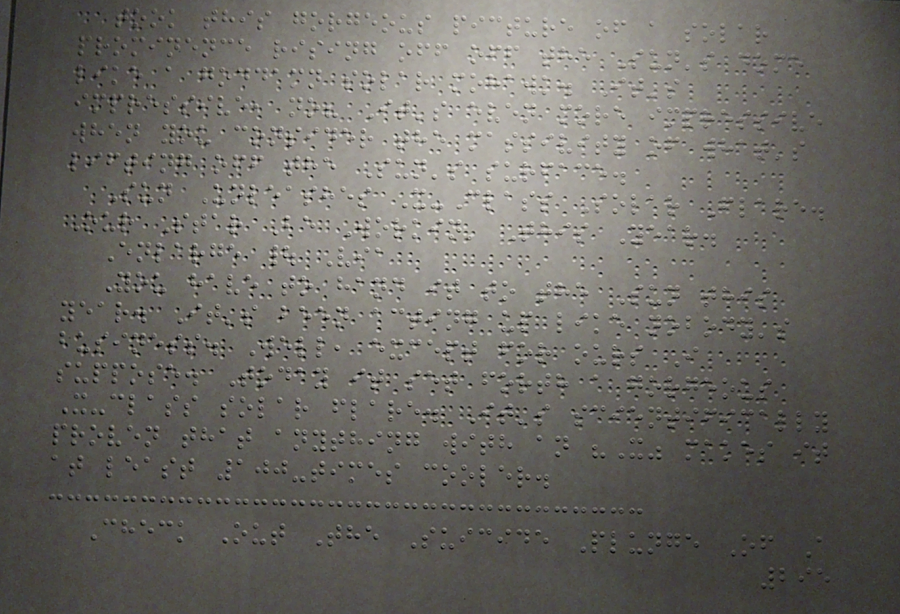took this gorgeous picture of a solar
prominence rising off off the Sun's dome
like a goddamn solar mohawk. It's
impressive, no? It's even more impressive
when you consider the massivity of what's
lifting off the Sun's surface.
Sun Unleashes X-Class Solar Flare.
Our Star Be Workin' This Year.
Enlarge | Via
You have to hand it to the Sun this
year. It's been acting up like nobody's
business. Well, except for ours I
suppose. Today it set forth a gorgeous
X-class solar flare. It's scientifically
proven that anything with an "X" makes it
at least 100-times cooler.
Check Out The Suicide Plunge Of A
295
